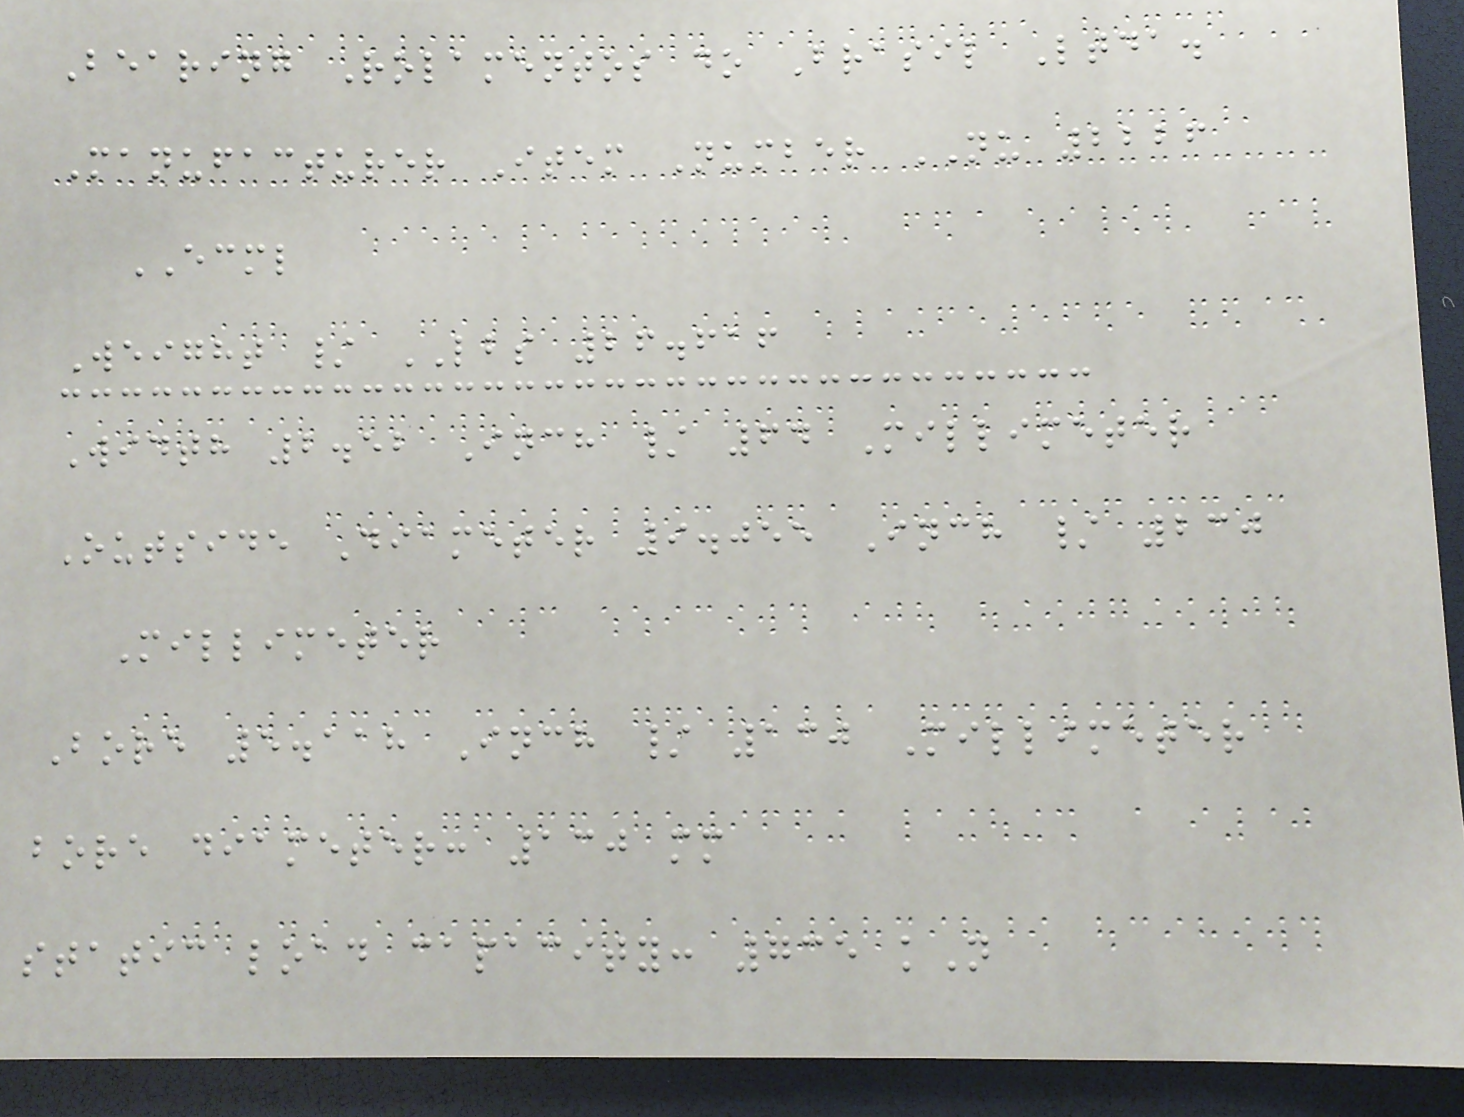Bearing Rolamentos do Brasil Ltda.
Manufacturer Item Number NU 2226
ECML
Weight / LBS 26.616
Width 2.52 Inch / 64 Millimeter
Outside Diameter 9.055 Inch / 230
Millimeter
Bore 5.118 Inch / 130 Millimeter
bore diameter: 130 mm
static load capacity: 735 kN
